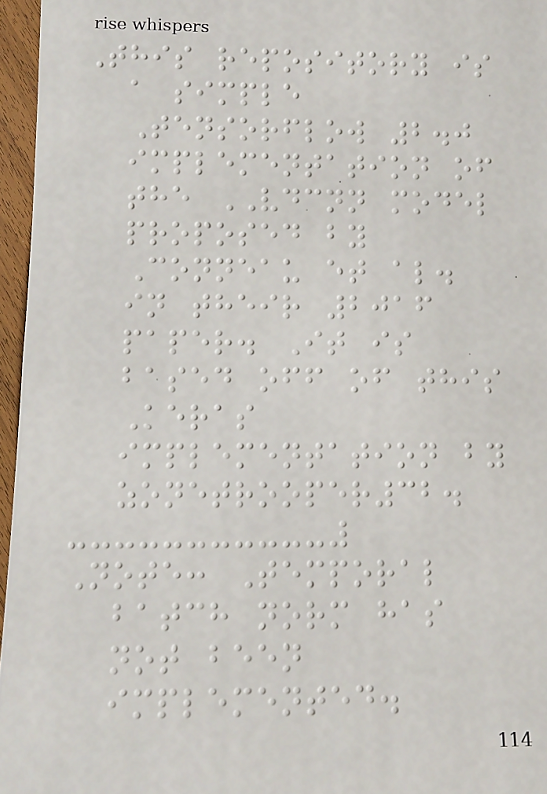This repository is
a simple
Tensorflow 2.0
implementation of
the VDCNN model
proposed by
Conneau et al.
in their 2016
paper. It is
based off of this
Keras
implementation by
zonetrooper32.
Note: Temporal
batch norm has
not been
implemented.
